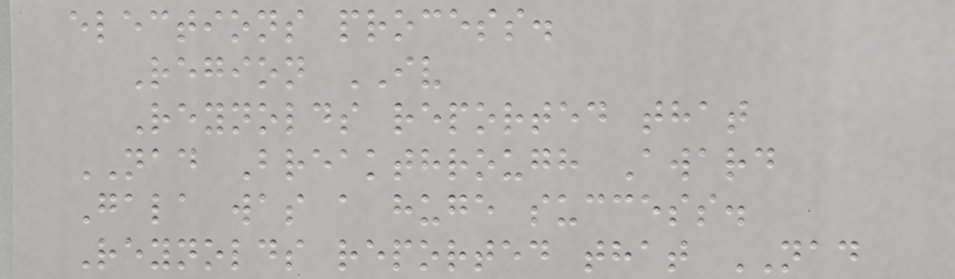elections process.
Region IV
Reynolds reported that
NAD Breakthrough Award
Gala was a huge success.
Reynolds reported that NAD
